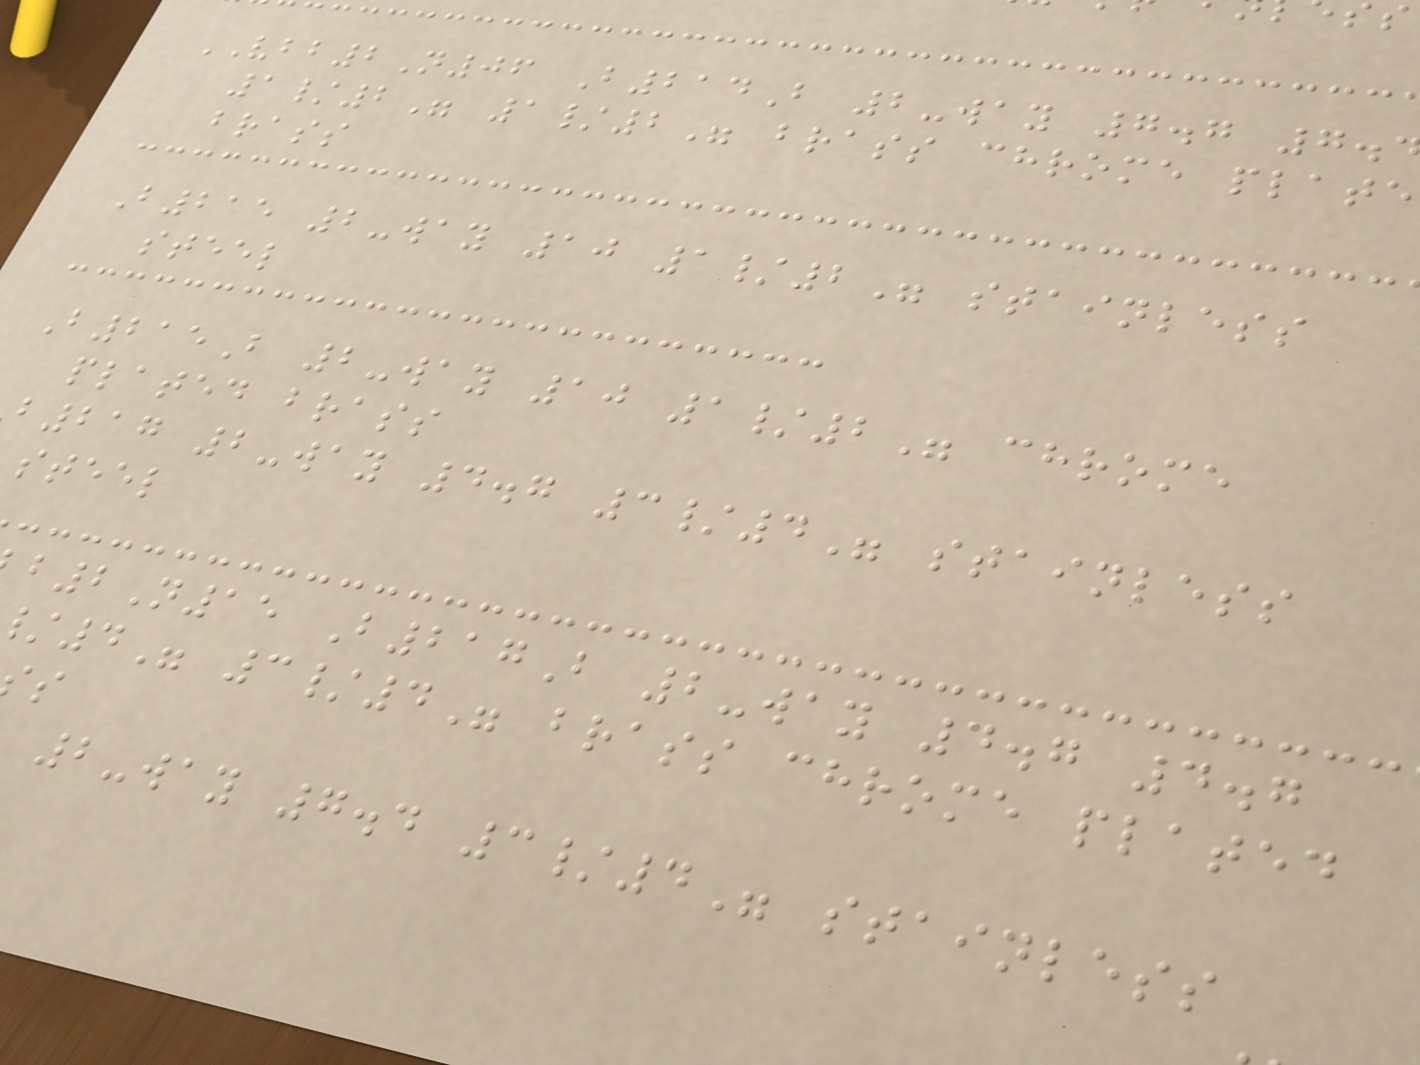VBB2N06 B214B 2-way 7.7 7.
1/2" 1/2" brass chrome plate
brass
B215 2-way 10 1/2" stainless
steel
B215B 2-way 10 1/2" chrome
plated brass
b217 2-way 4.7 3/4" stainless
steel
2N15 B217B 2-way 4.7 4.7
4" 3/4" brass chrome plated
2-way 7.4 3/4" stainless
